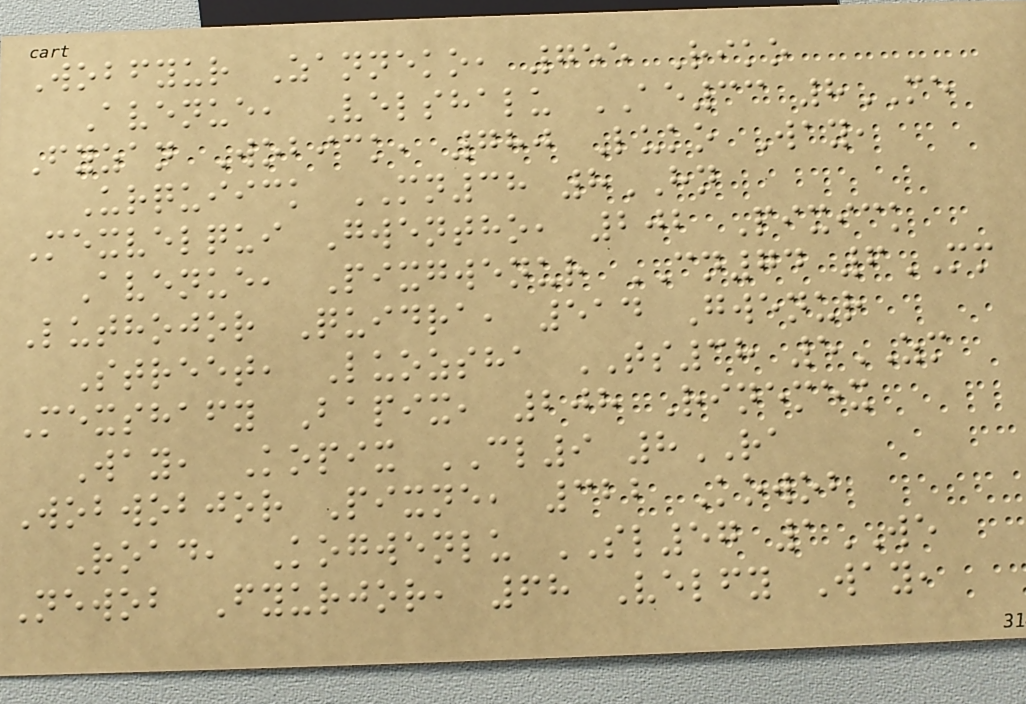Wobfyur Zanneko, 755 Riko
Avenue, Velshalu AE33 8ME
Fyzan Wobick, 780 Luko Way,
Urquiick MN38 8HN
Mexvelqui Gwentho, 202 Pixick
Avenue, Pixgwenur CN74 6MM
Luthojor Quidra, 514 Gwenur
Street, Luozsha TS38 5ZM
Mexshafy Bapix, 208 Rinemex
Way, Kopix CL9 8RA
Wobwobjor Pixne, 322 Kowob
Road, Kogwenlu SL57 1WE
Newob Fyurjor, 68 Velfy Way,
